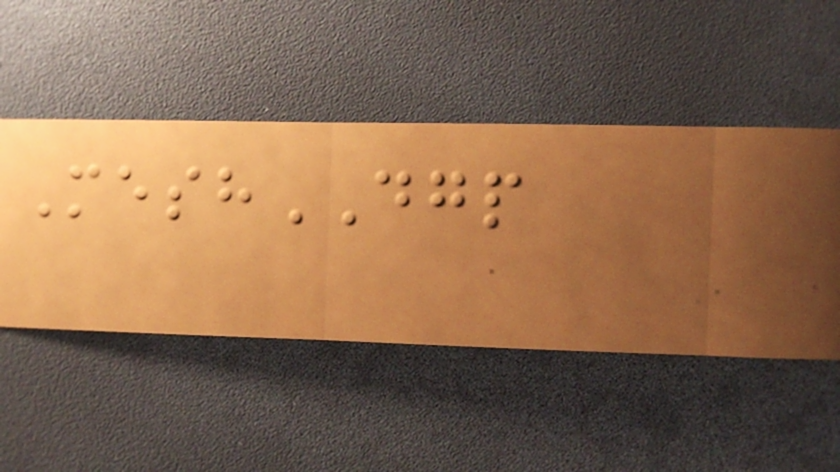MeshDGP
